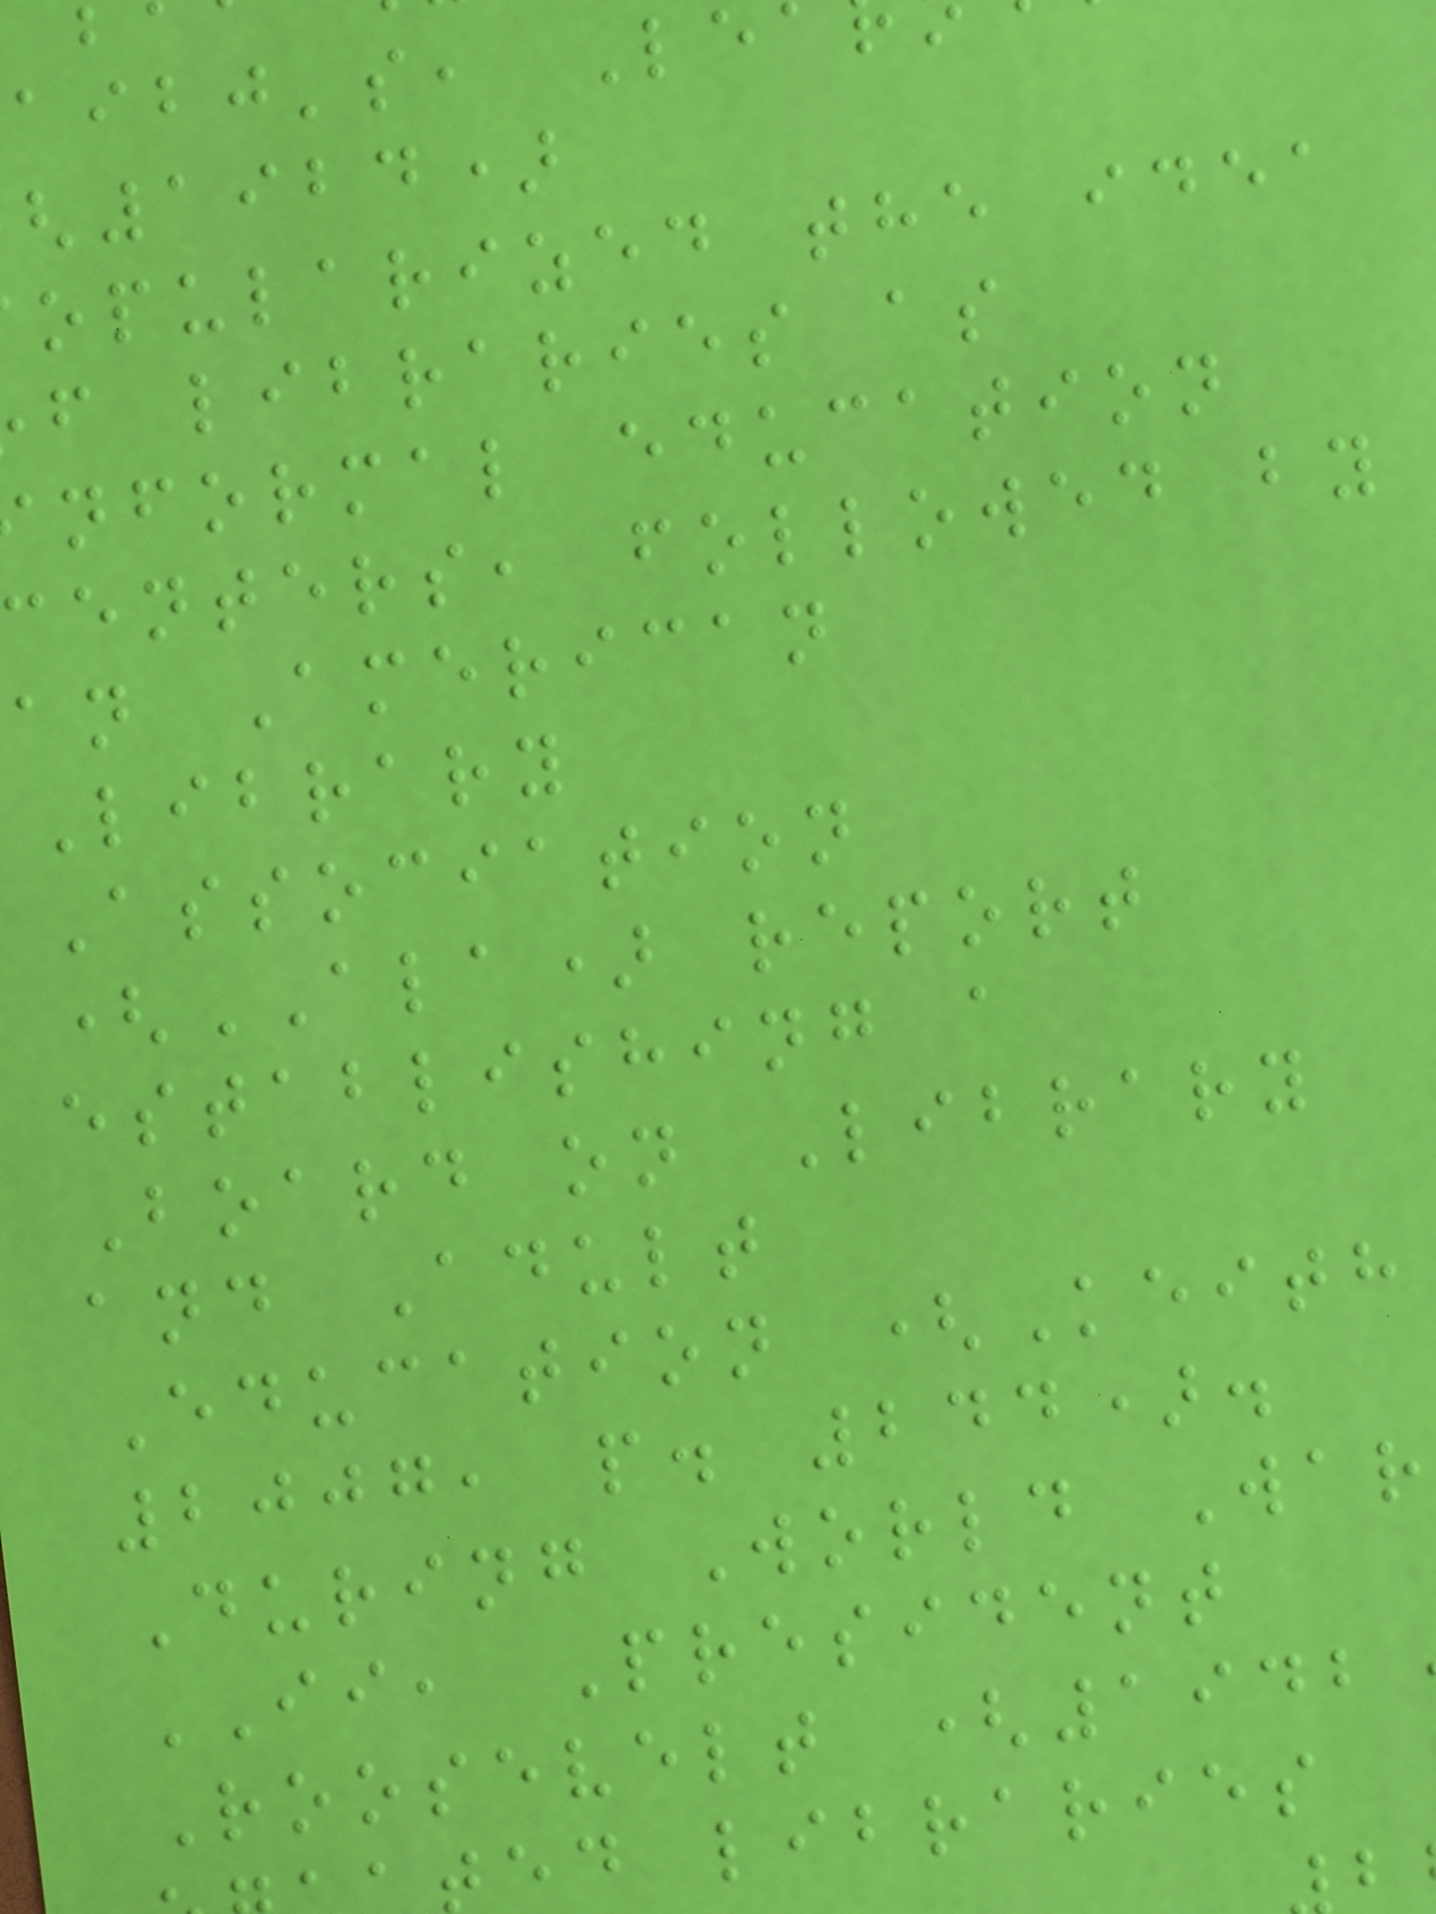aibj's, Le
1924)
opularized the idea
f libraries as
nformal education
centers, followed by
an American
Library
Association
(ALA) report
establishing a
Board on Library
and Adult
Education (Keith
2007, p. 244).
During World War
II, President
Roosevelt (1942
ed libraries
